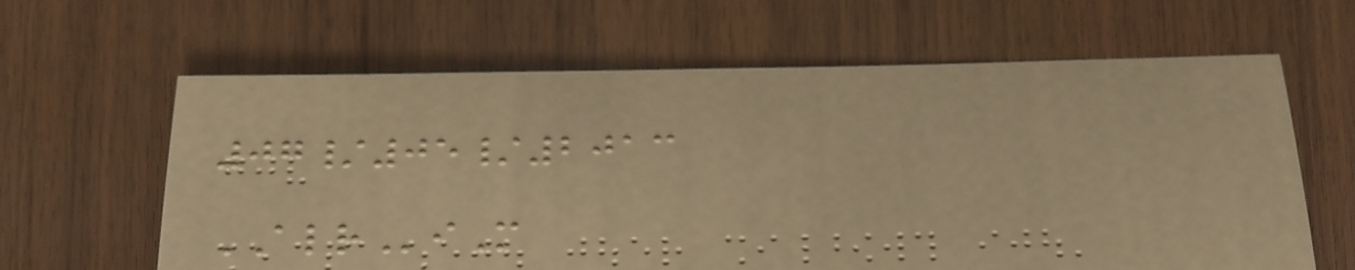07/05/2013
ALRiM
